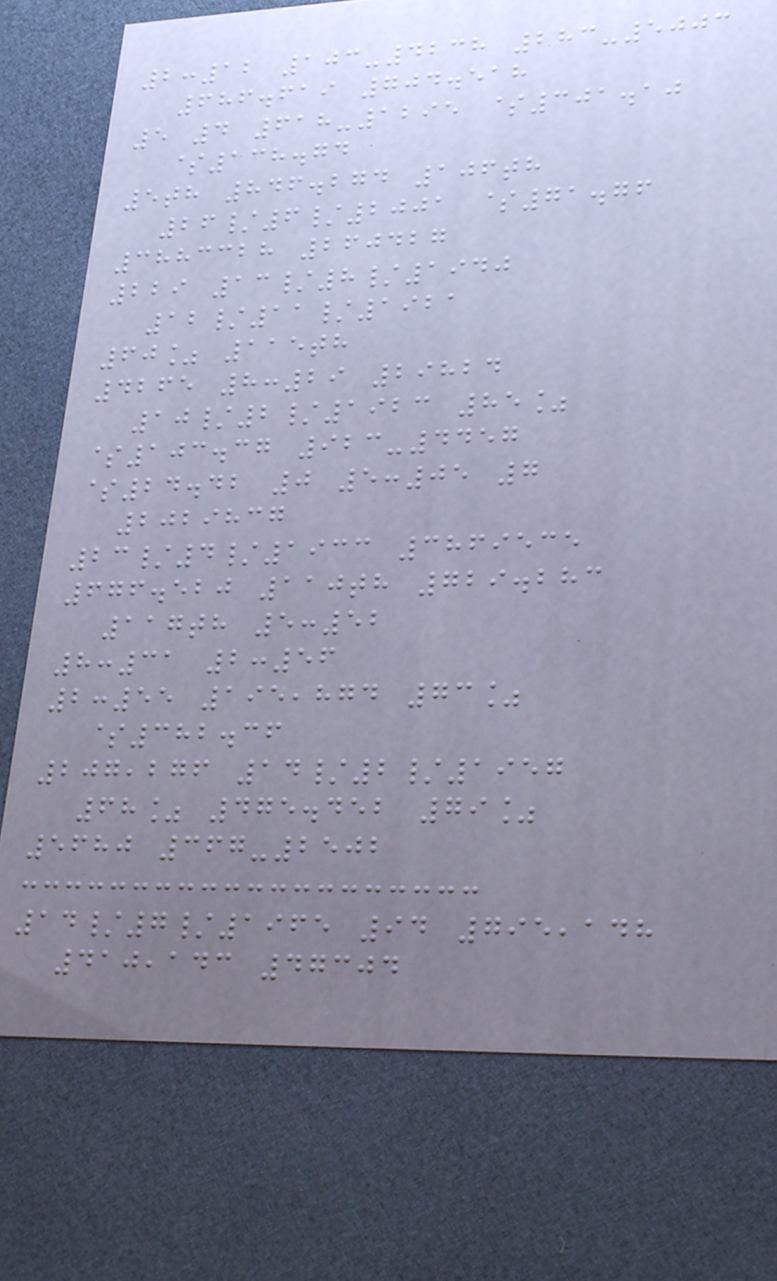2:12 103-4238 283-5003
686.619 704.518
5 4 618-1295 $301.10
$138.74
5th 846.274 106th
26/6/2001 $71.76
3883328 260427
229 13/8/1940
12/11/1921
60% 115th
4265 8:29 29824
10/2/1923 85%
$103.37 923-4457
$24.42 0 5:05 7
2029837
23/4/1933 3869535
676.520 110th 729.283
117th 5:52
8:31 2:56
2:55 195,874 73%
$382.36
207,276 14/2/1957
68% 475.452 79%
5680 367-2502
14/7/1965 94 795,148
410,143 47304
